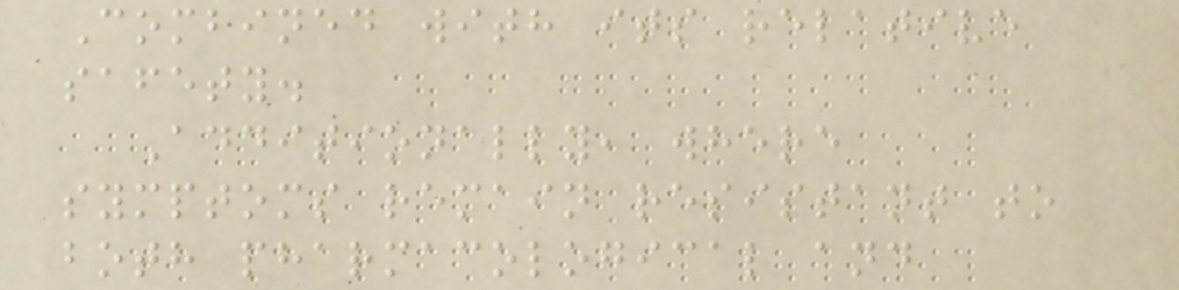Combined with its relative
safety.
Additionally, where
symptoms remain resistant to
both pharmacological and
